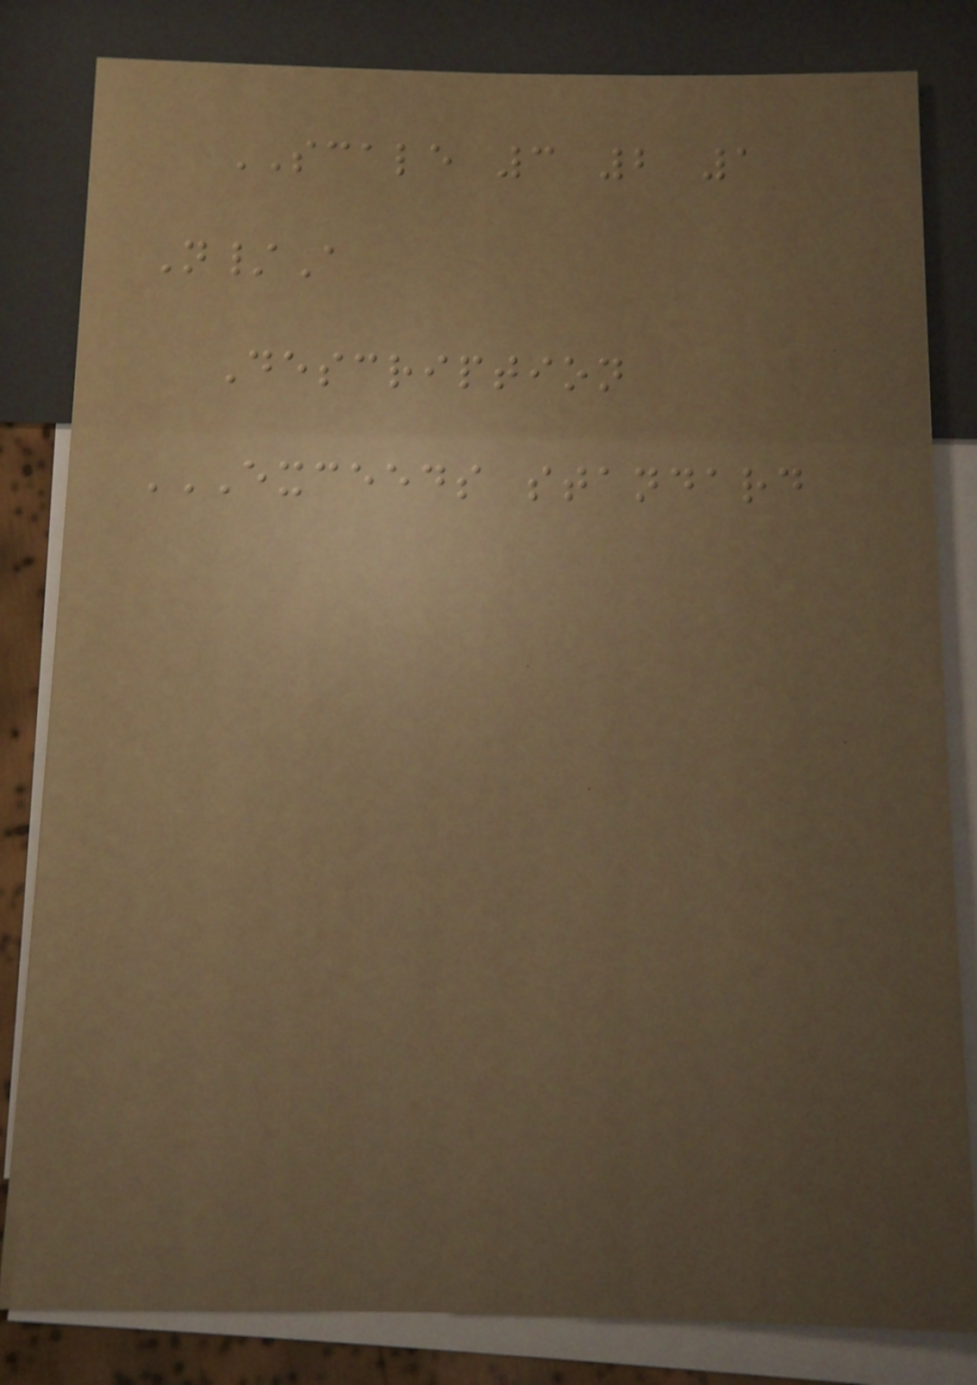SCALE 3 2 1
N/A
Description
EXCEEDS STANDARD
